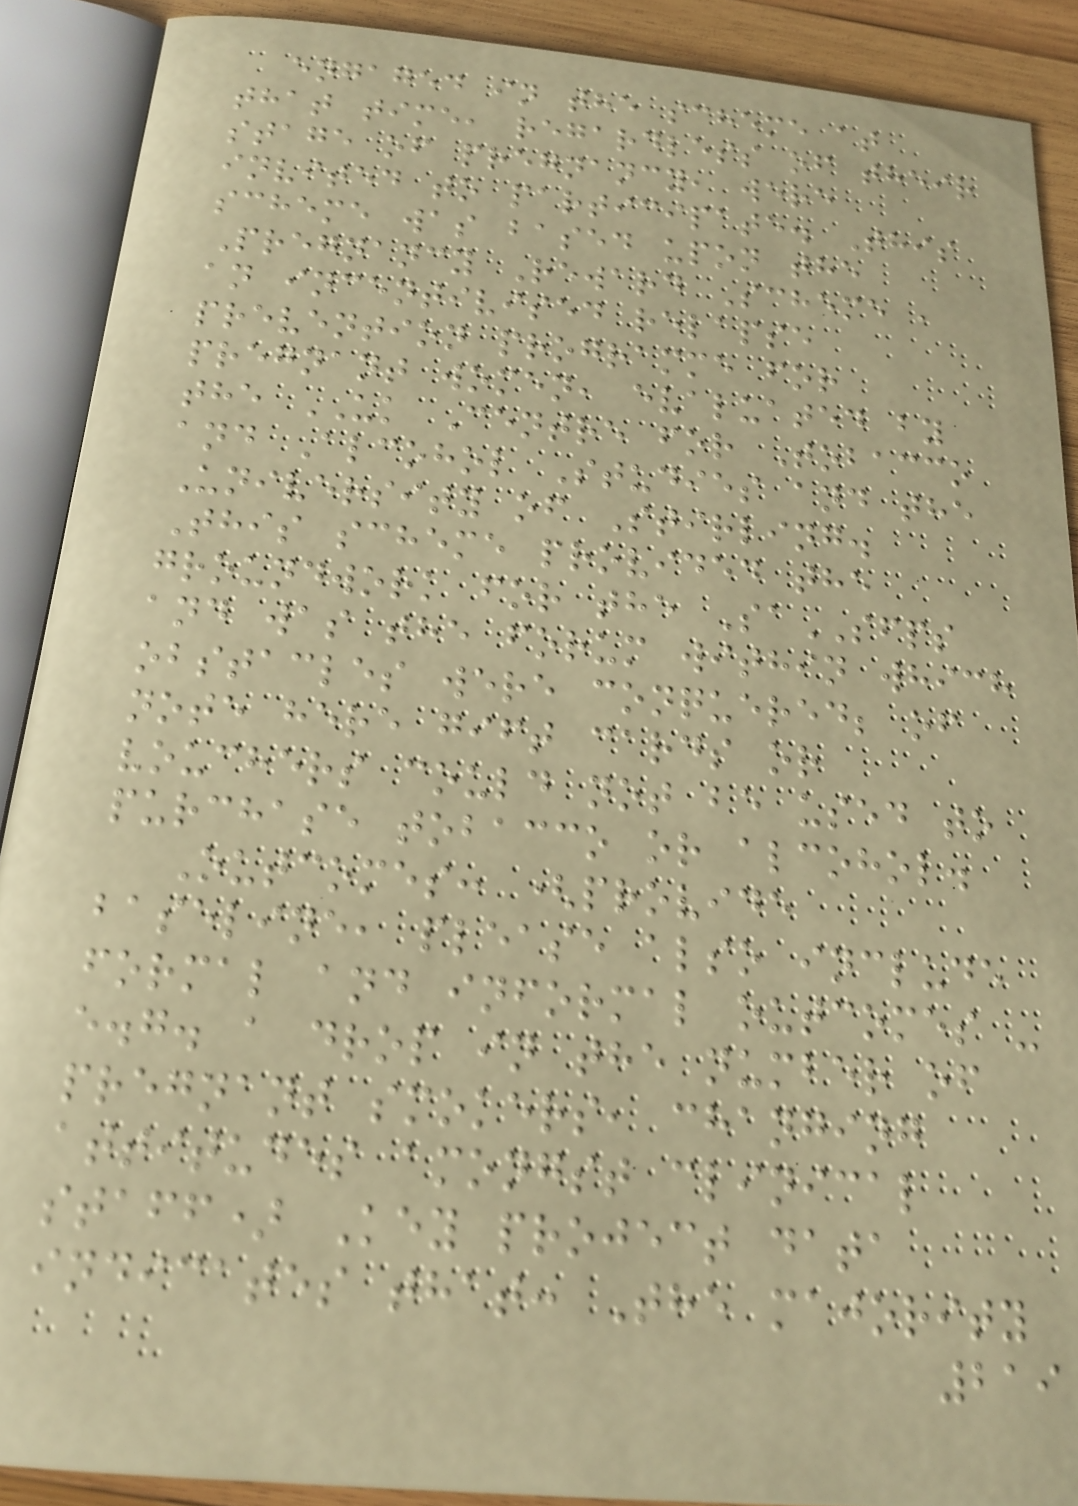engaged in the scheme at
that time, regardless of their
stage of pregnancy, were
invited to participate. This
scheme was based upon the
Pregnancy Reward Scheme ,
an incentivised relapse
prevention programme for
pregnant women, evaluated by
the UK Centre for Tobacco
and Alcohol Studies and the
University of Stirling.
This scheme provided the
groundwork for the SaSFPS
and was the forum within which
obstacles were conquered; of
note here gift cards or
vouchers could not be used to
purchase tobacco or alcohol.
Outcomes: (provide
baseline, please also include
formal and informal outcomes -
e.g. a drop in the number of
pregnant smokers, changing
attitudes amongst clinical
staff) Key project data
indicates that: The majority
219
